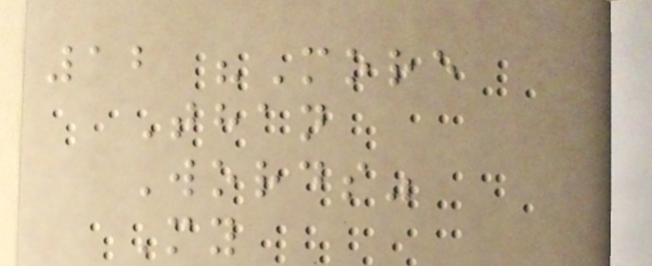12 "More
Than
Words"
My
